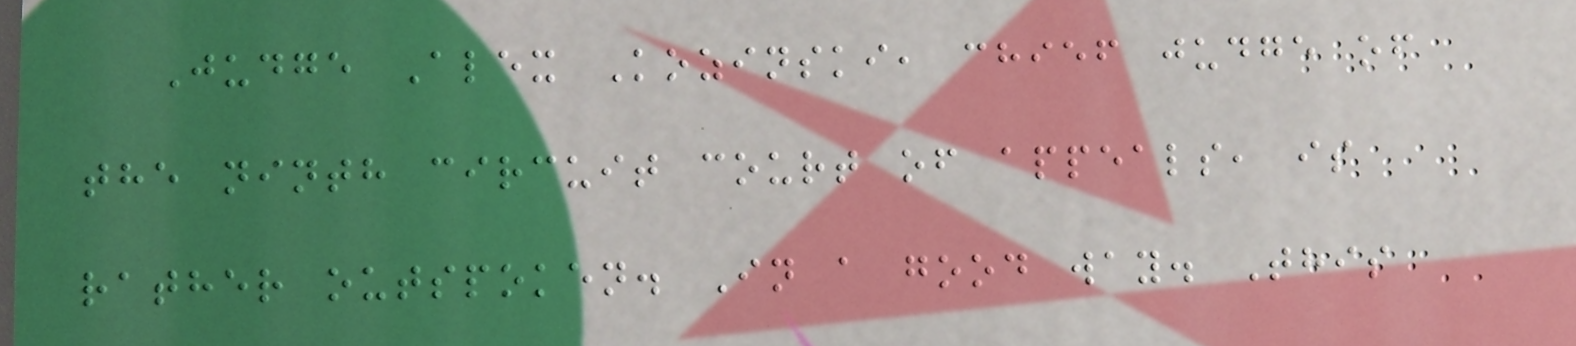Judge Alex Kozinski, chief judge of
the ninth circuit court of appeals, is
rather outspoken. In a good way. This
